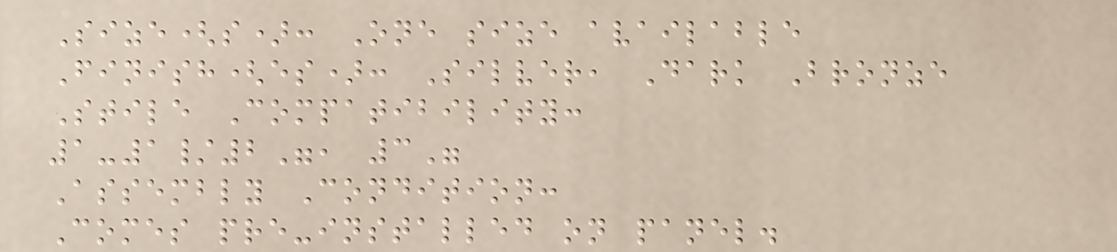Size(s): One size available
Finish(es): Silver, Dark Bronze
Stile Compatibility:
1-1/2", 3"
Assembly Condition:
Comes pre-installed on panel.
